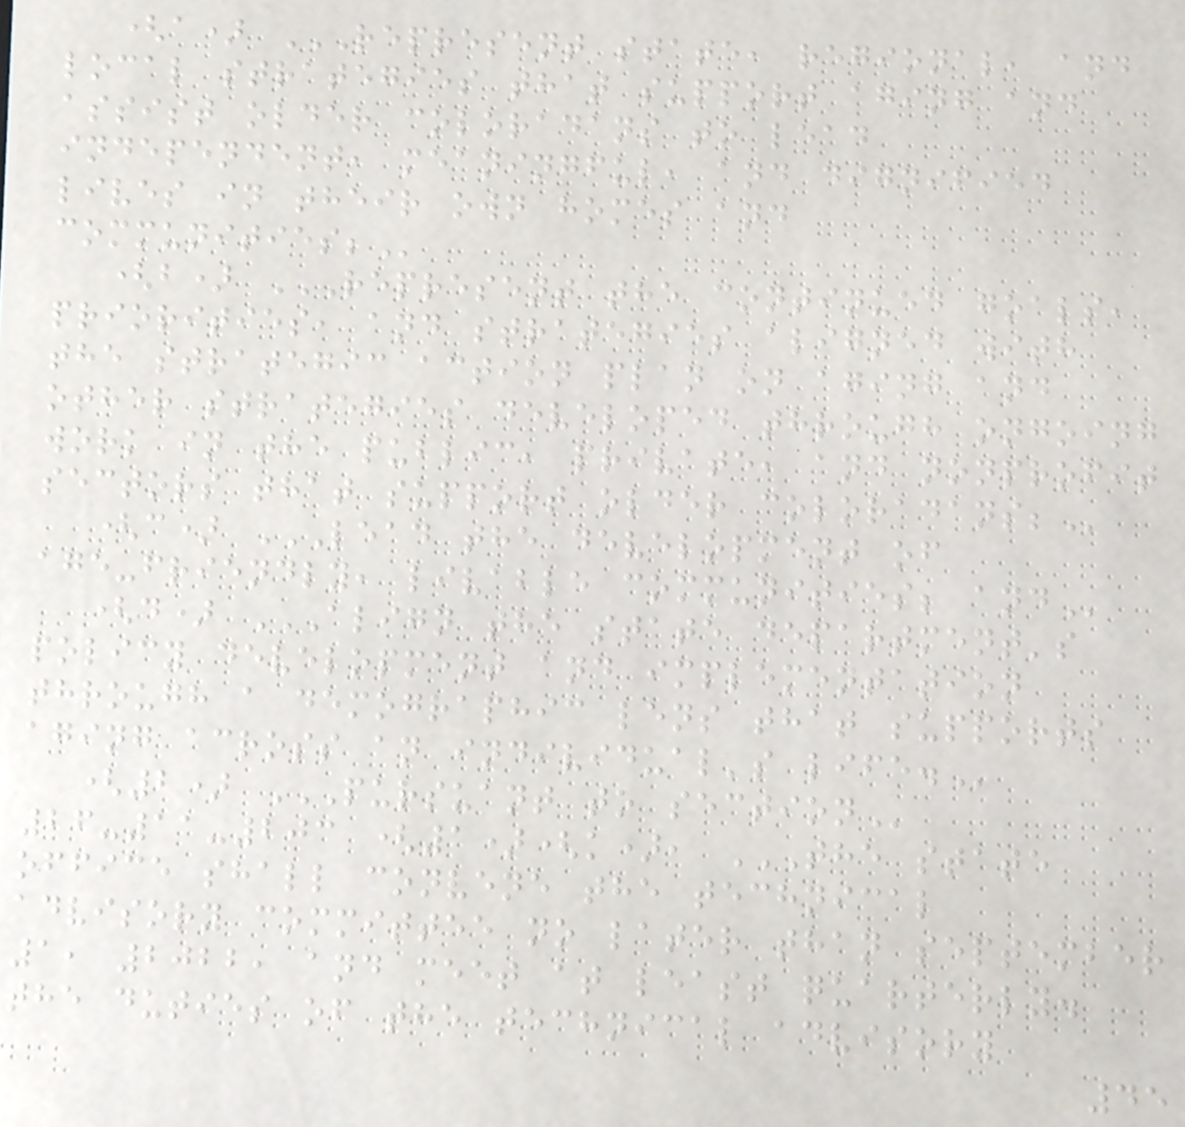(a) REPRESENT STATE, REGIONAL, AND
LOCAL STRATEGIES THAT SUPPORT AGING AND
ASSIST OLDER COLORADANS TO LEAD
INDEPENDENT, MEANINGFUL, AND DIGNIFIED
LIVES IN THEIR OWN HOMES AND
COMMUNITIES;
(b) REPRESENT THE CONTINUED GOALS,
PRIORITIES, AND STRATEGIES ALIGNED WITH
THE STRATEGIC ACTION PLAN ON AGING AND
OTHER STRATEGIES DEVELOPED THROUGH ONGOING
WORK IN THE PUBLIC, PRIVATE, AND NONPROFIT
SECTORS THAT SUPPORT OLDER COLORADANS;
(c) LEAD THE DEVELOPMENT OF
AGE-FRIENDLY, LIVABLE COMMUNITIES; AND
(d) ALIGN THE STATE DEPARTMENT'S
POLICY DEVELOPMENT AND IMPLEMENTATION
THROUGH A DEMOGRAPHIC LENS THAT SUPPORTS
AGING ACROSS AN INDIVIDUAL'S LIFE.
(2) PURSUANT TO SECTION
26-11-203 (1)(k), THE STATE
OFFICE SHALL CONVENE THE TECHNICAL
ADVISORY COMMITTEE NO LATER THAN SEPTEMBER
1, 2022, AND MEET AT LEAST QUARTERLY.
THE DUTIES OF THE TECHNICAL ADVISORY
45
